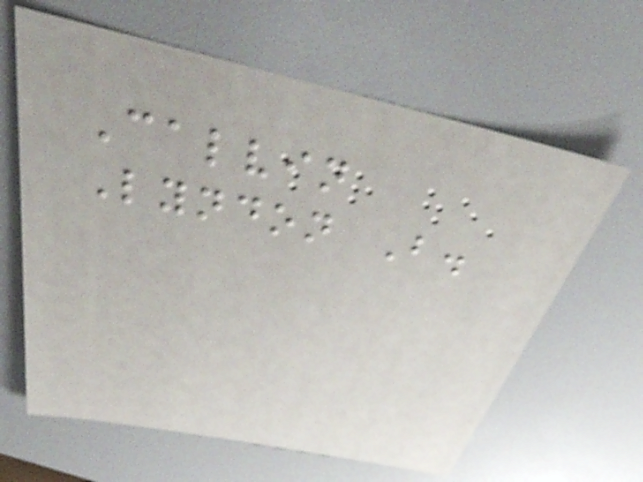Calvin
Lyndon B.
